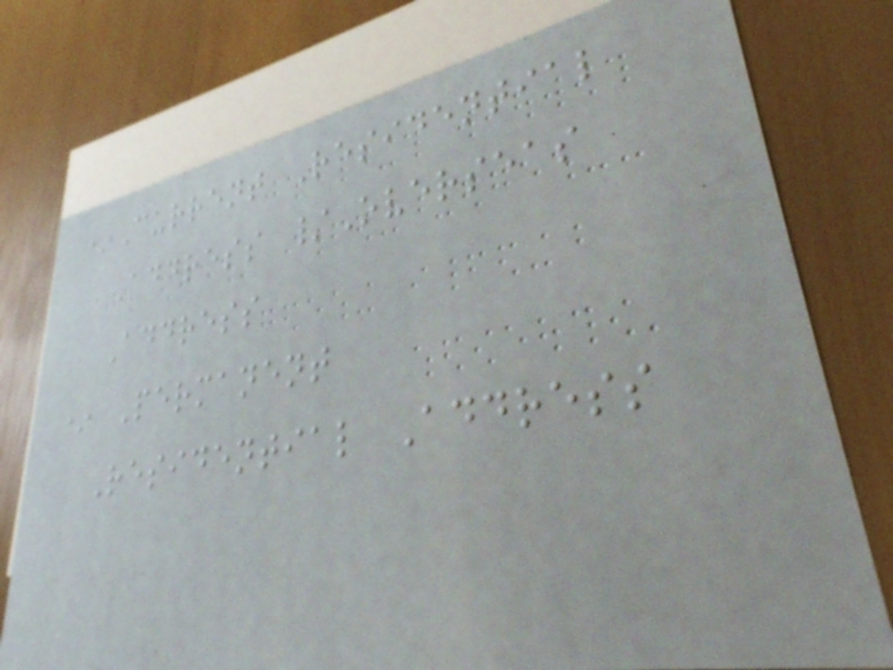*Current Residential
Address /Overseas
Address
* Permanent
Residential Address
